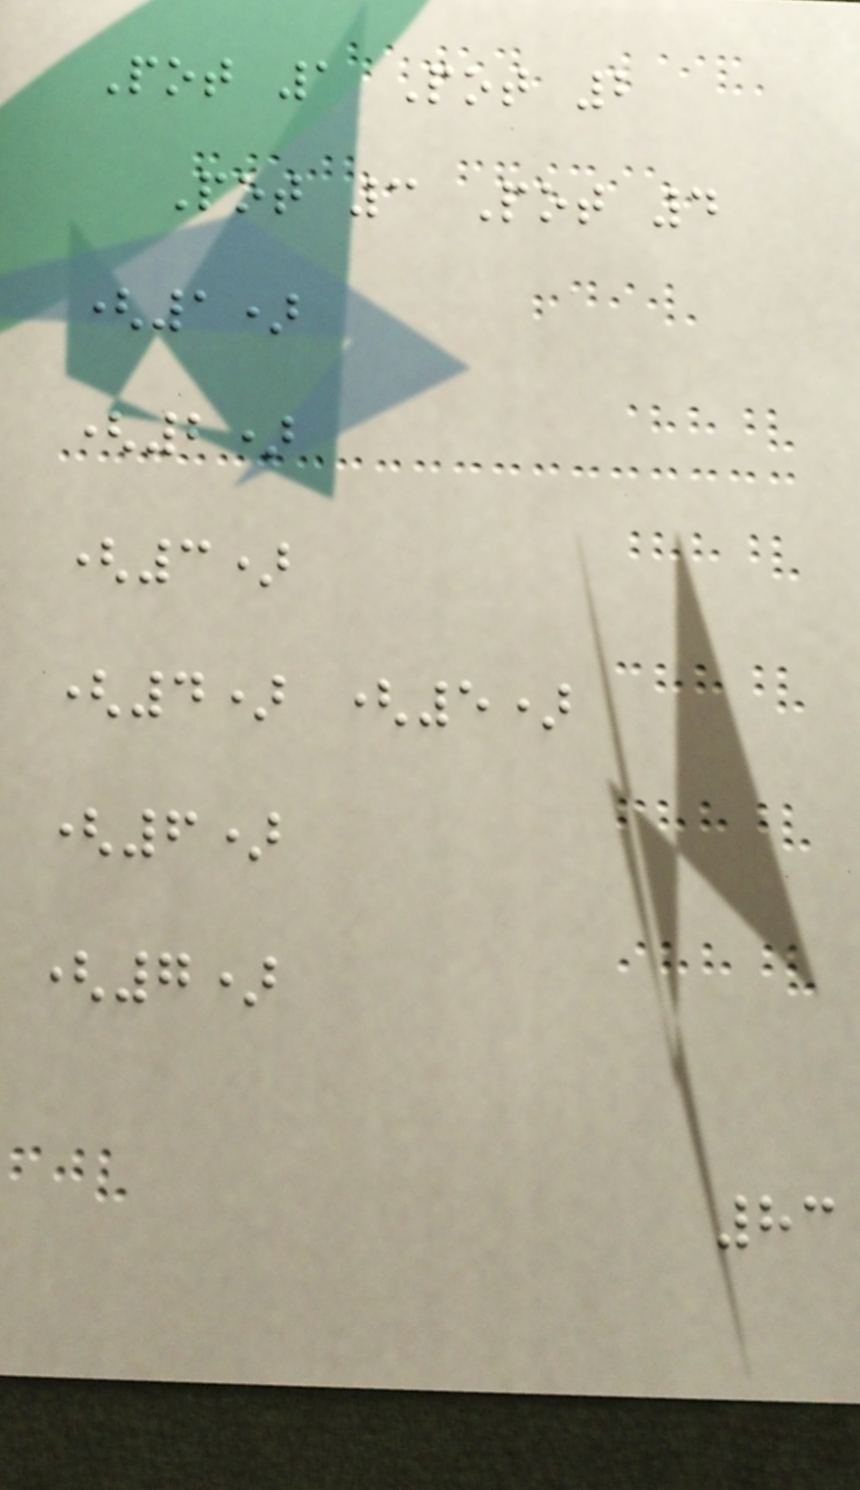Pot 1 Pot 2
Pot 3 Pot 4
(1)
(2)
(3)
(4) (5)
(6)
(7)
83
